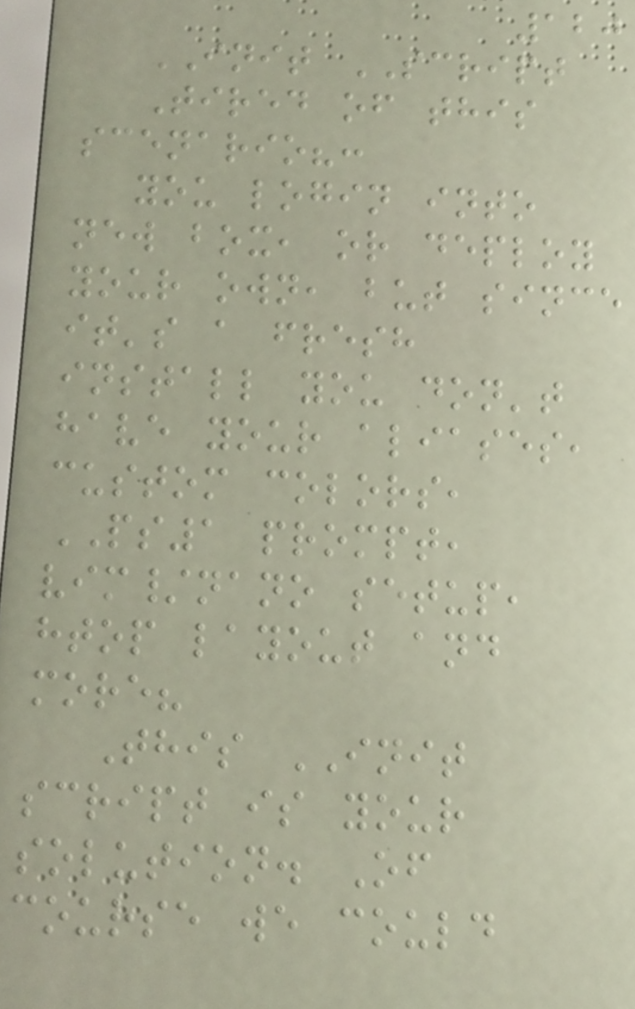120
INIT SCRIPT
Tired of this
scenario?:
you login into
new box, or deploy
your own, but since
it's a fresh
install you don't
have your aliases,
custom colors,
PS1 prompt,
vim/nano setup,
htop layout and
more?
This INIT
script is your
solution. Of
course we could
